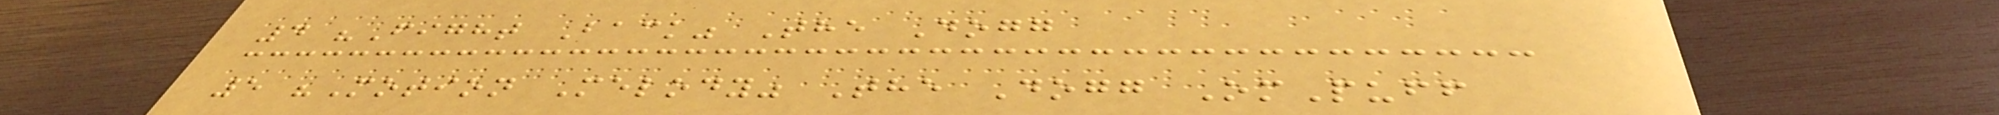4 "Fight Back" The Dogg
5 "Motion Melody" The Dogg OmPuff
